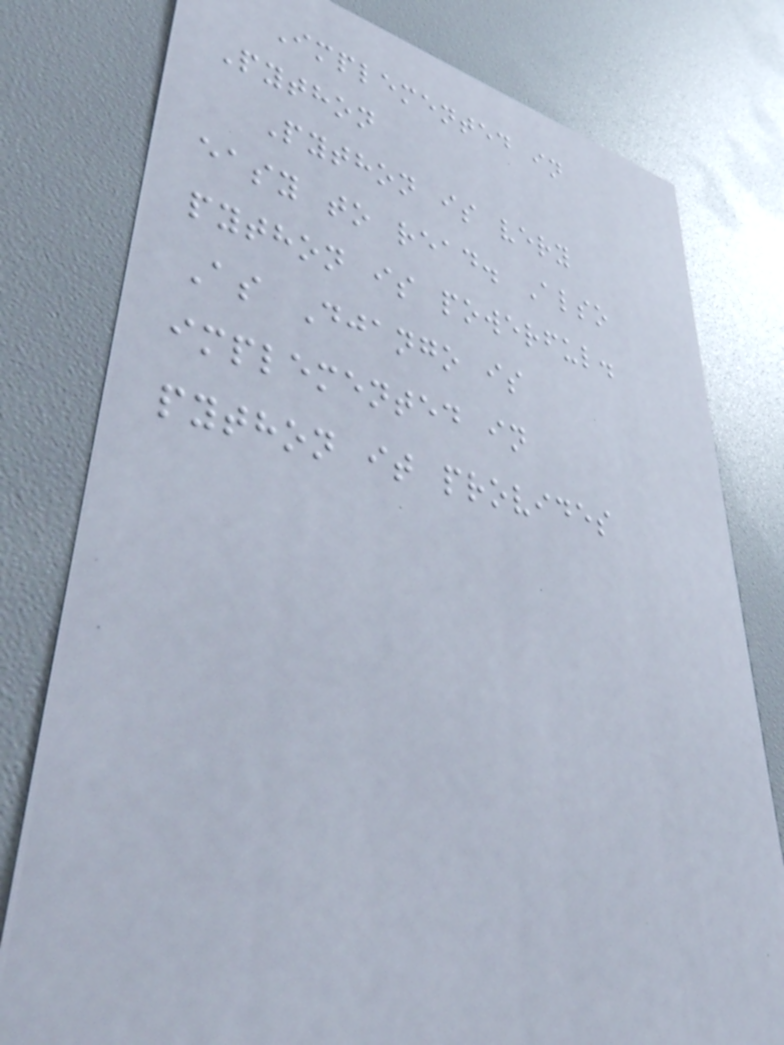Implemented in
Python
Python is very
easy to read. Also
python is powerful.
As Django is
implemented in
python it provides
